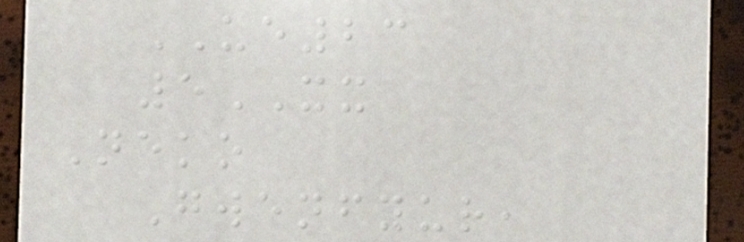UE23
5XX
Neko
Gwenfyur,
